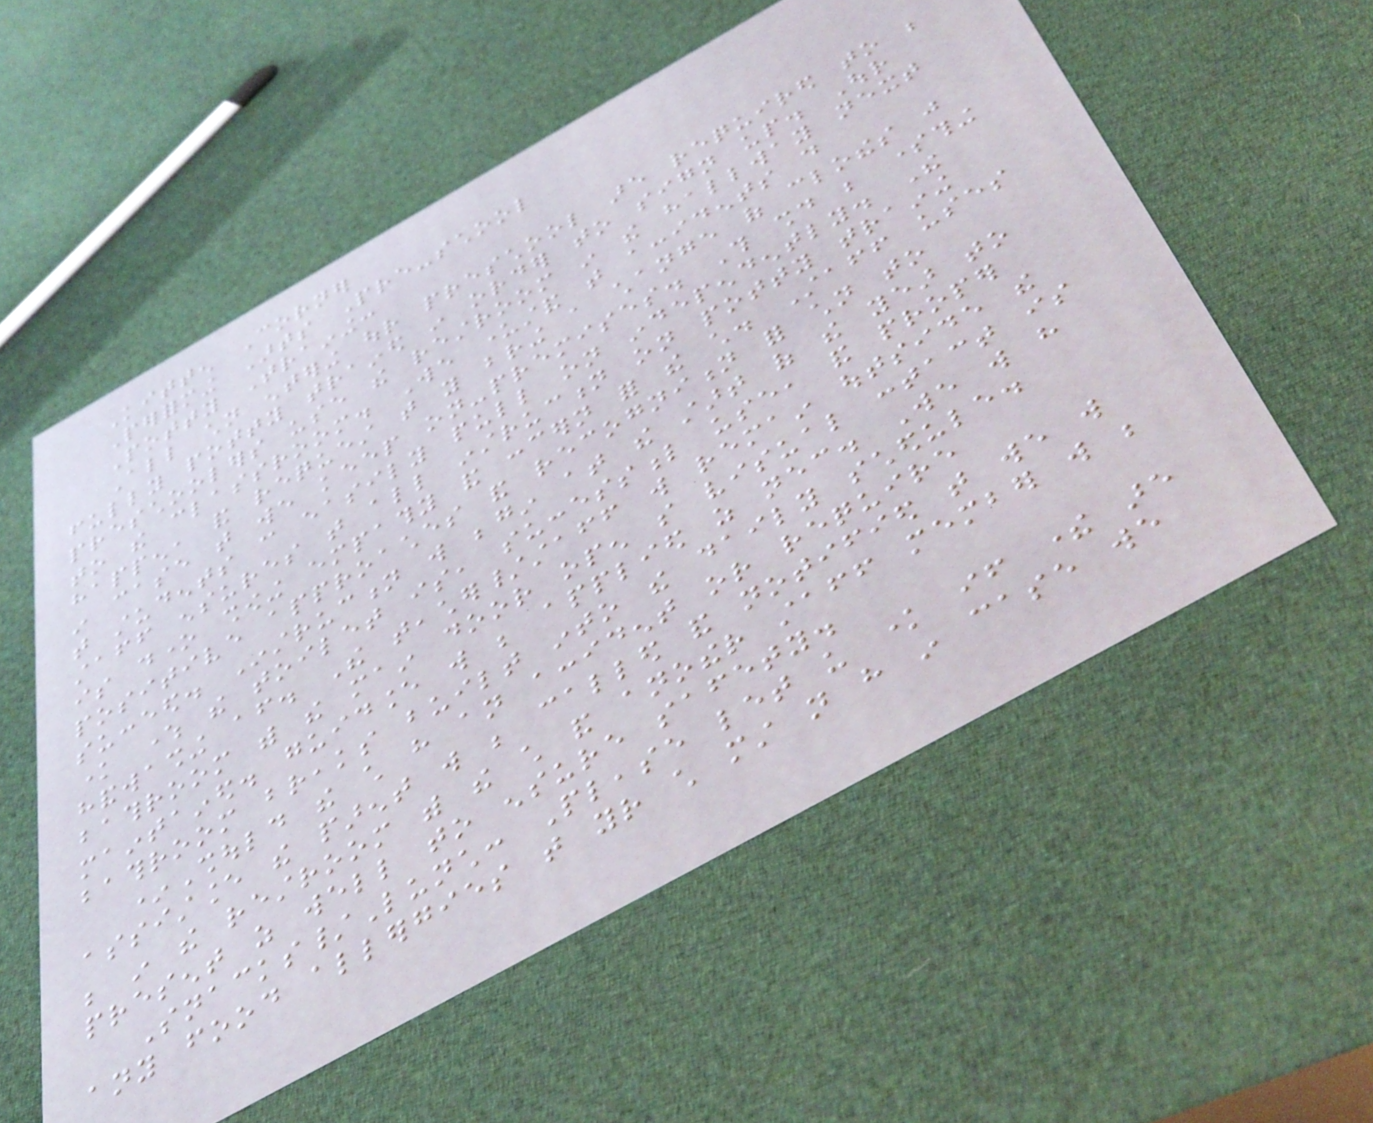Kitten Corner
Performing Arts Pre-school
Potty Training:
All children entering our preschool are required to be
fully potty trained in order to sign up. Our
preschoolers use the restroom in the hallway next
to the classroom. We understand that accidents do
happen, and request that you bring a change of clothes just
in case that we keep on-premises. This should be something
that students can easily pull on independently. The
staff ensures that all instruction on potty training
is done showing empathy and concern for the child. Staff uses
positive approaches and recognition for children to
succeed. Instruction will begin at the start of the year to
know where the toilet is, successful use, and proper
handwashing after. The teacher/staff will remain outside the
bathroom with the main door open so visual contact is
maintained. guidance will be applied as necessary. We will have
bathroom breaks built into the daily schedule.
*Should the child have an accident or require
assistance the parent will be called and notified that we will
be in the restroom with the child and another staff member will be
present as well to ensure safety.
Snacks/Lunch: Please let us know if there are
any food allergies that your child must not have in case we
